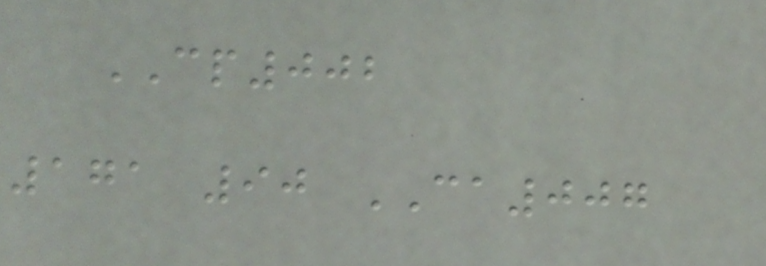CP002
171 90 CA007
